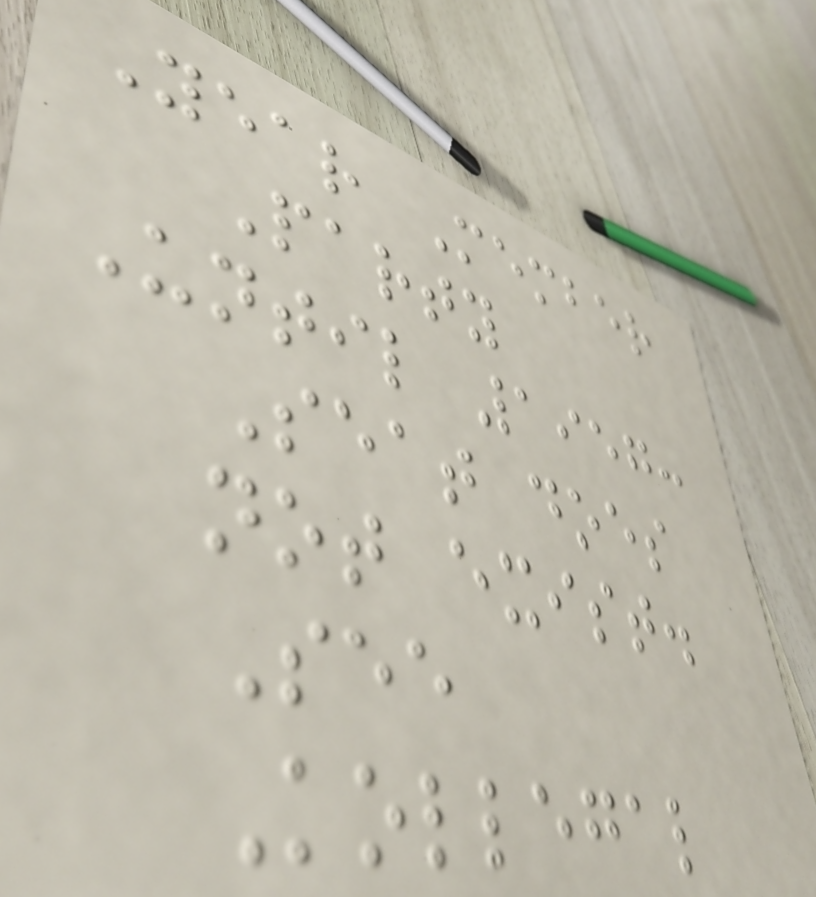Year Member
Party
Until 1957:
Seat does
not exist.
See
Kollegal
